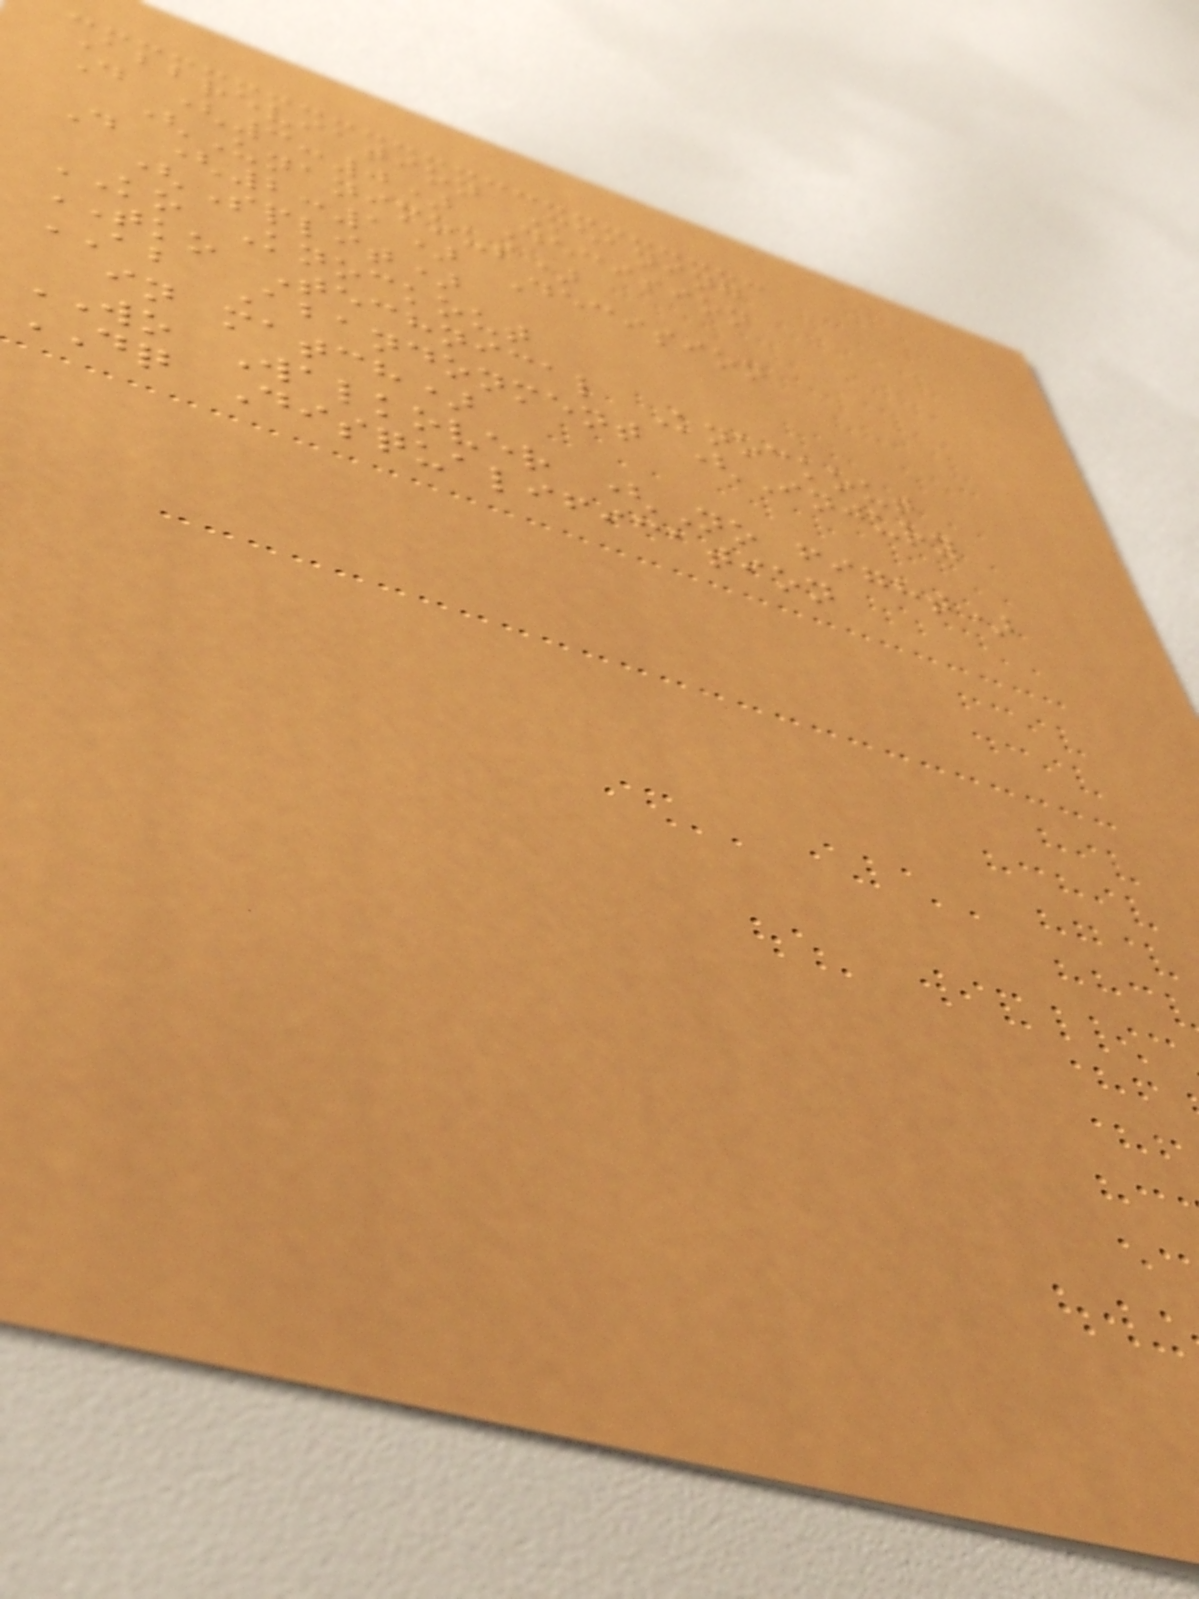Abbreviation Meaning
D (3:0) Decision
(Unanimous)
D (2:1) Decision
(Split)
KO Knockout
TKO Technical Knockout
AB Abandonment (Injury
in match)
WO Walkover (No fight)
DQ Disqualification
